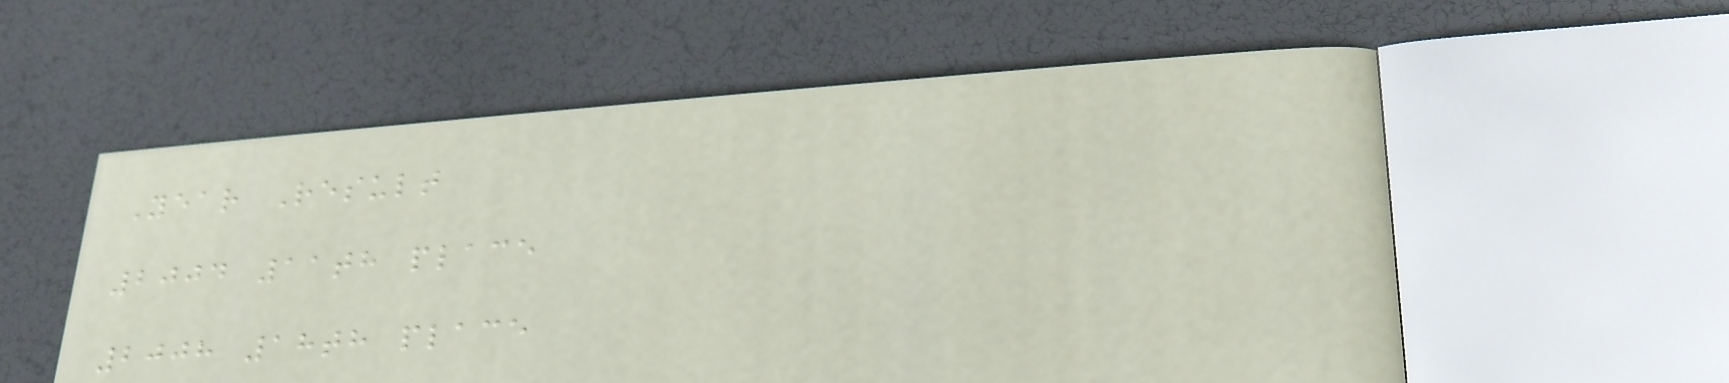Year Result
2004 11th place
2008 18th place
